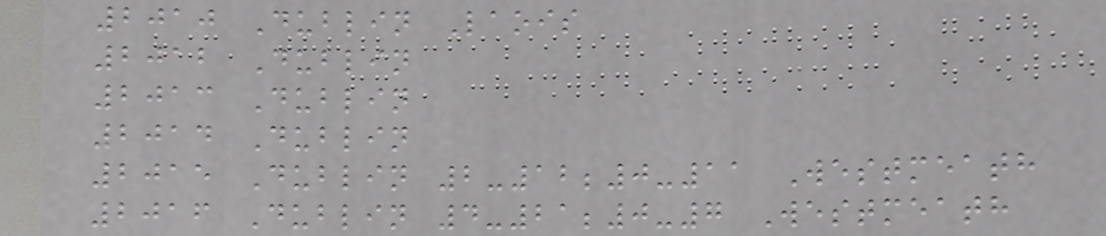2010 Dublin Laois
2012 Dublin
2013 Dublin
2014 Dublin
2015 Dublin 2-12;0-11 Westmeath
2016 Dublin 4-21;0-7 Westmeath
